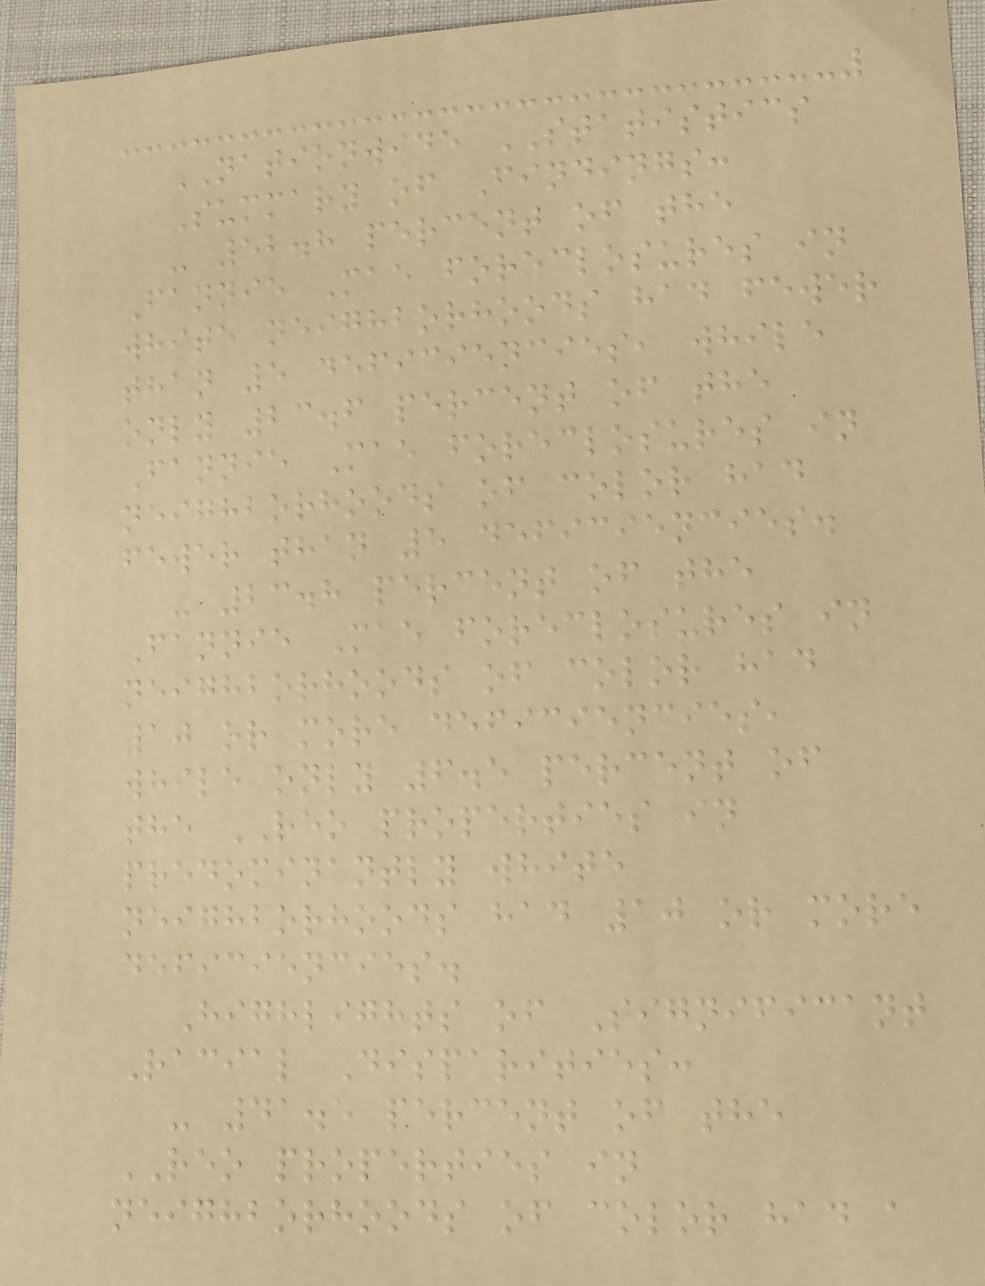NATIONWIDE STATISTICS
Summary of Findings:
- 52.8 percent of the
Fannie Mae foreclosures in
white neighborhoods had fewer
than 5 deficiencies, while
only 23.6 percent of the
Fannie Mae foreclosures in
neighborhoods of color had
fewer than 5 deficiencies.
- 23.8 percent of the
Fannie Mae foreclosures in
neighborhoods of color had
10 or more deficiencies,
while only 6.5 percent of
the REO properties in
predominantly white
neighborhoods had 10 or more
deficiencies.
Highlights of Significant
Racial Disparities:
- 41.5 percent of the
REO properties in
neighborhoods of color had a
